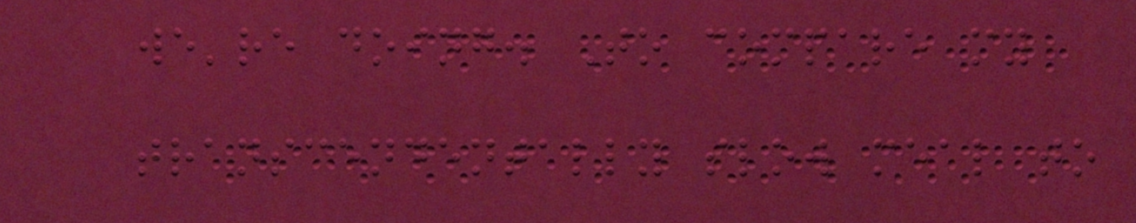we're doing. To compare my
transcendentally slow meal to
